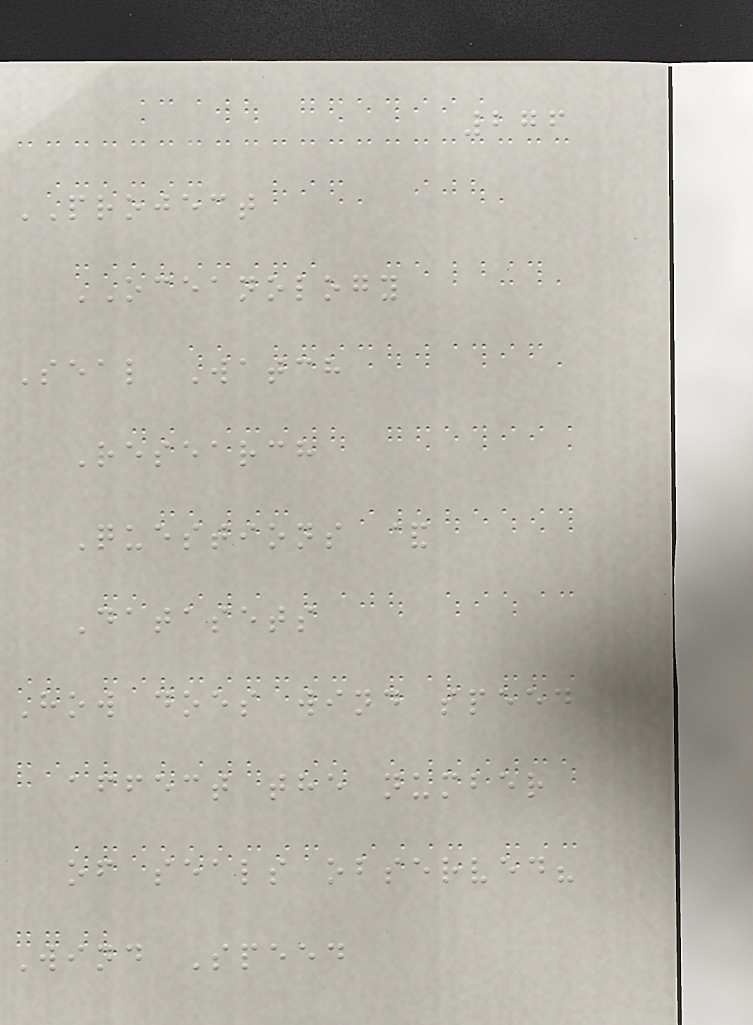276
PROJECT
OCEANOLOGY
Seal Watch
Research
Questions &
Datasets
How does wind speed
affect the number
of seals observed?
Wind Speed
